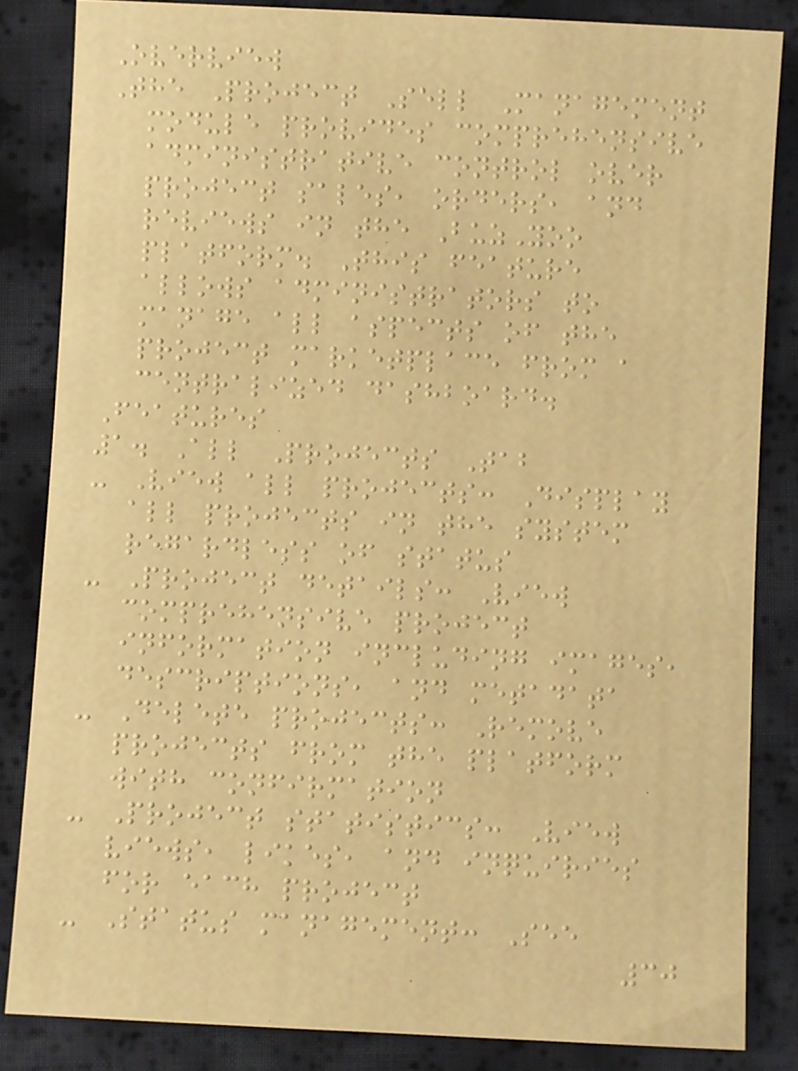Overview
The Project Sell Management
module provides comprehensive
administrative control over
project sales, orders, and
reviews in the BuzYoo
platform. This feature
allows administrators to
manage all aspects of the
project marketplace from a
centralized dashboard.
Features
1. All Projects Tab
- View all projects: Display
all projects in the system
regardless of status
- Project details: View
comprehensive project
information including images,
descriptions, and metadata
- Delete projects: Remove
projects from the platform
with confirmation
- Project statistics: View
views, likes, and inquiries
for each project
- Status management: See
30
